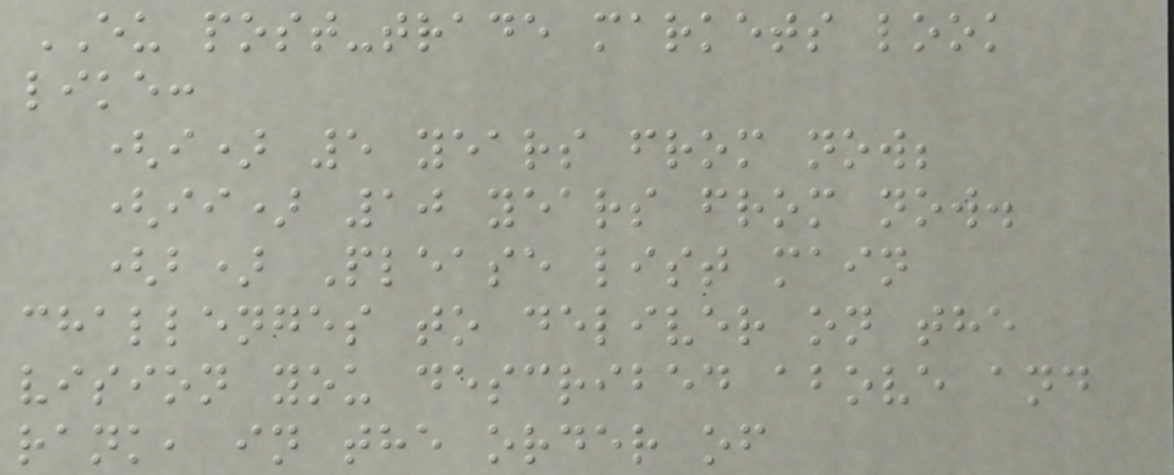EU post-trade markets look
like:
(i) 5 years from now;
(ii) 10 years from now.
(b) Please list main
challenges to deliver on the
vision you described above and
rank, in the order of
